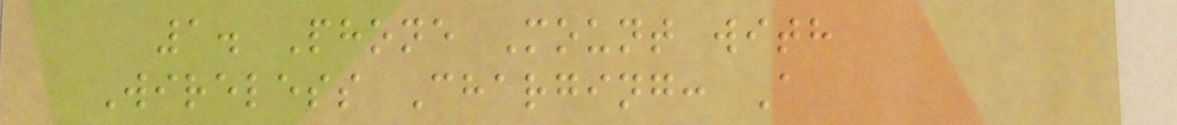1. Phone Mount with
Wireless Charging: A
